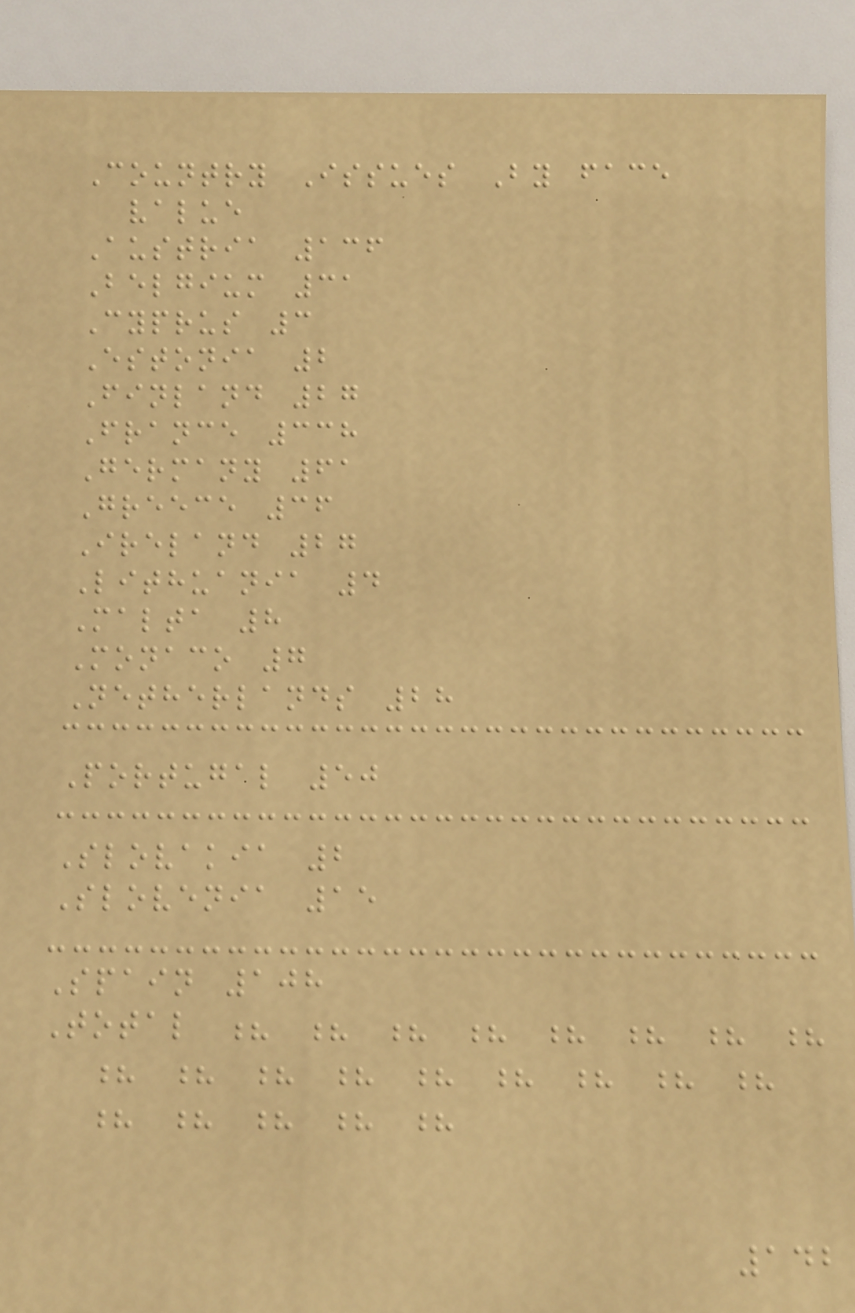Country Issues By face
value
Austria 136
Belgium 31
Cyprus 3
Estonia 2
Finland 27
France 338
Germany 61
Greece 36
Ireland 27
Lithuania 4
Malta 8
Monaco 7
Netherlands 28
Portugal 50
Slovakia 2
Slovenia 15
Spain 108
Total ? ? ? ? ? ? ? ?
? ? ? ? ? ? ? ? ?
? ? ? ? ?
142
